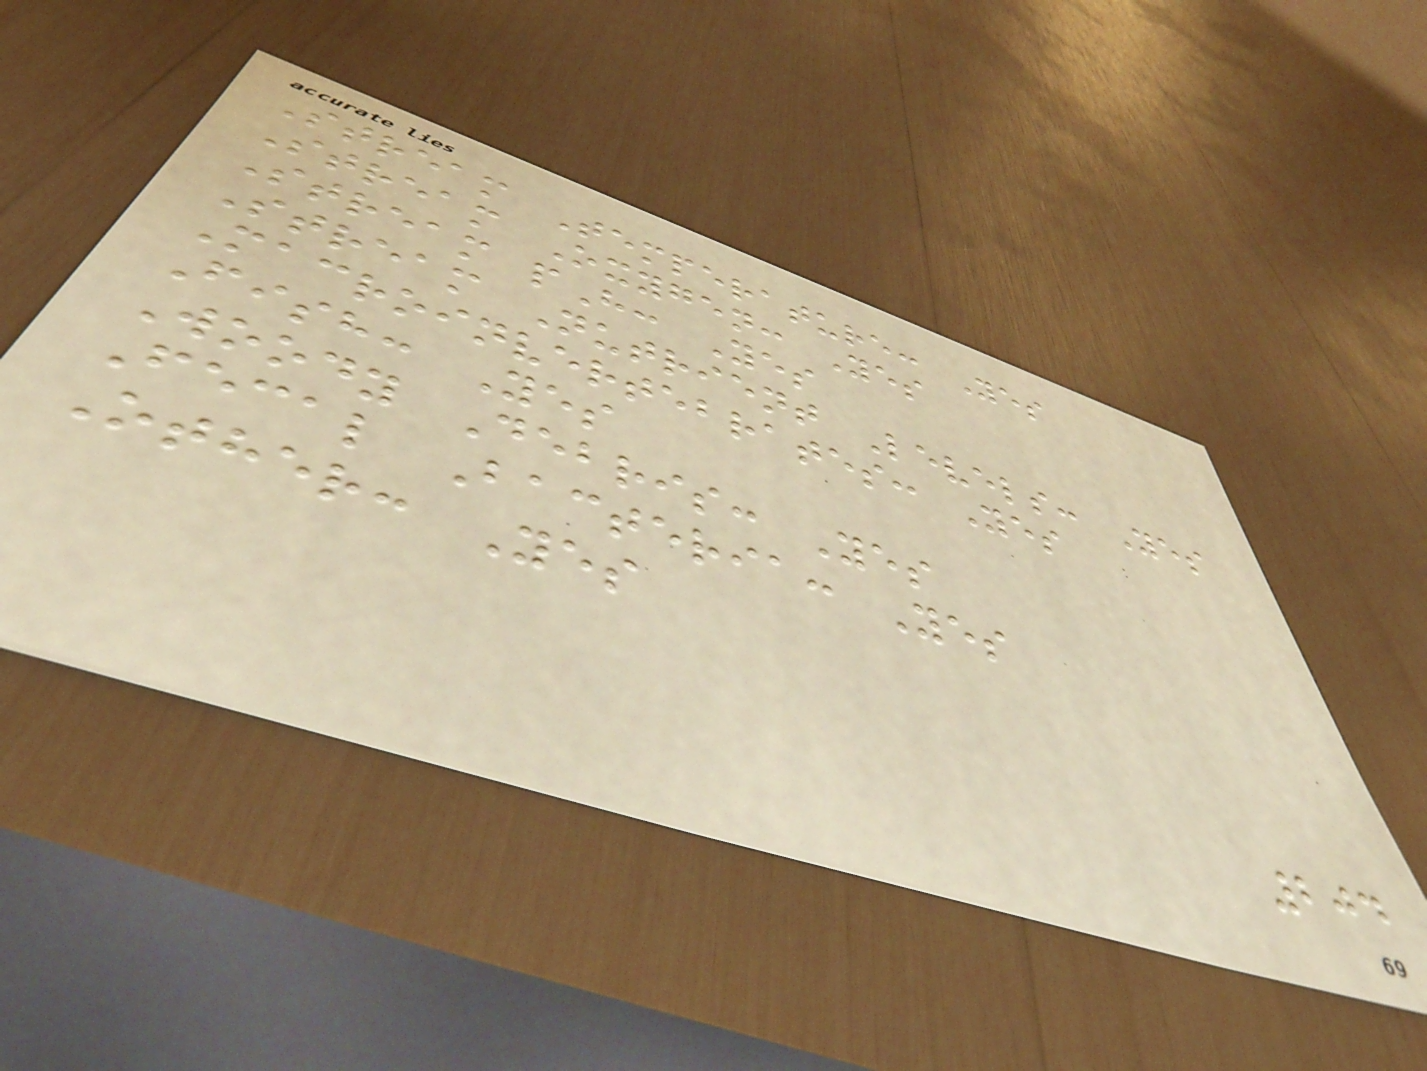Stream Temperature: Yes
Stream Oxygen: Yes
Stream pH: Yes
Stream Nutrient Levels: Yes
Macroinvertebrates: Yes
Fish: Yes
Woody Debris: Yes
Fecal Bacteria: Yes
Other: Yes
204
